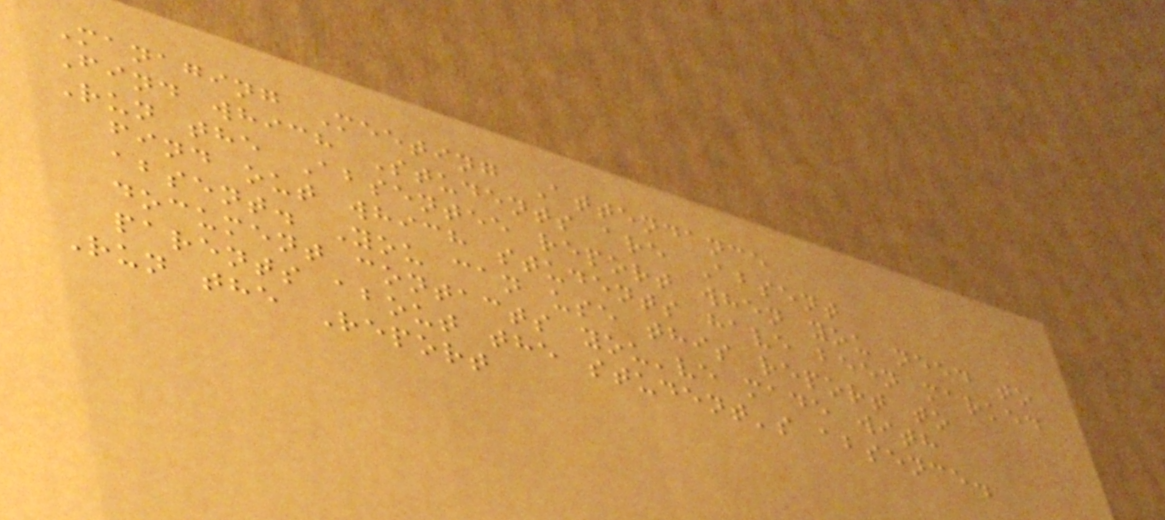Managing Meeting Attendance
Find which Students are Absent
Run the Absentee report when you need to
find out which students have been marked
absent. You can use this report to
document contacts you've made with
parents about the student's absence.
Run the Report
